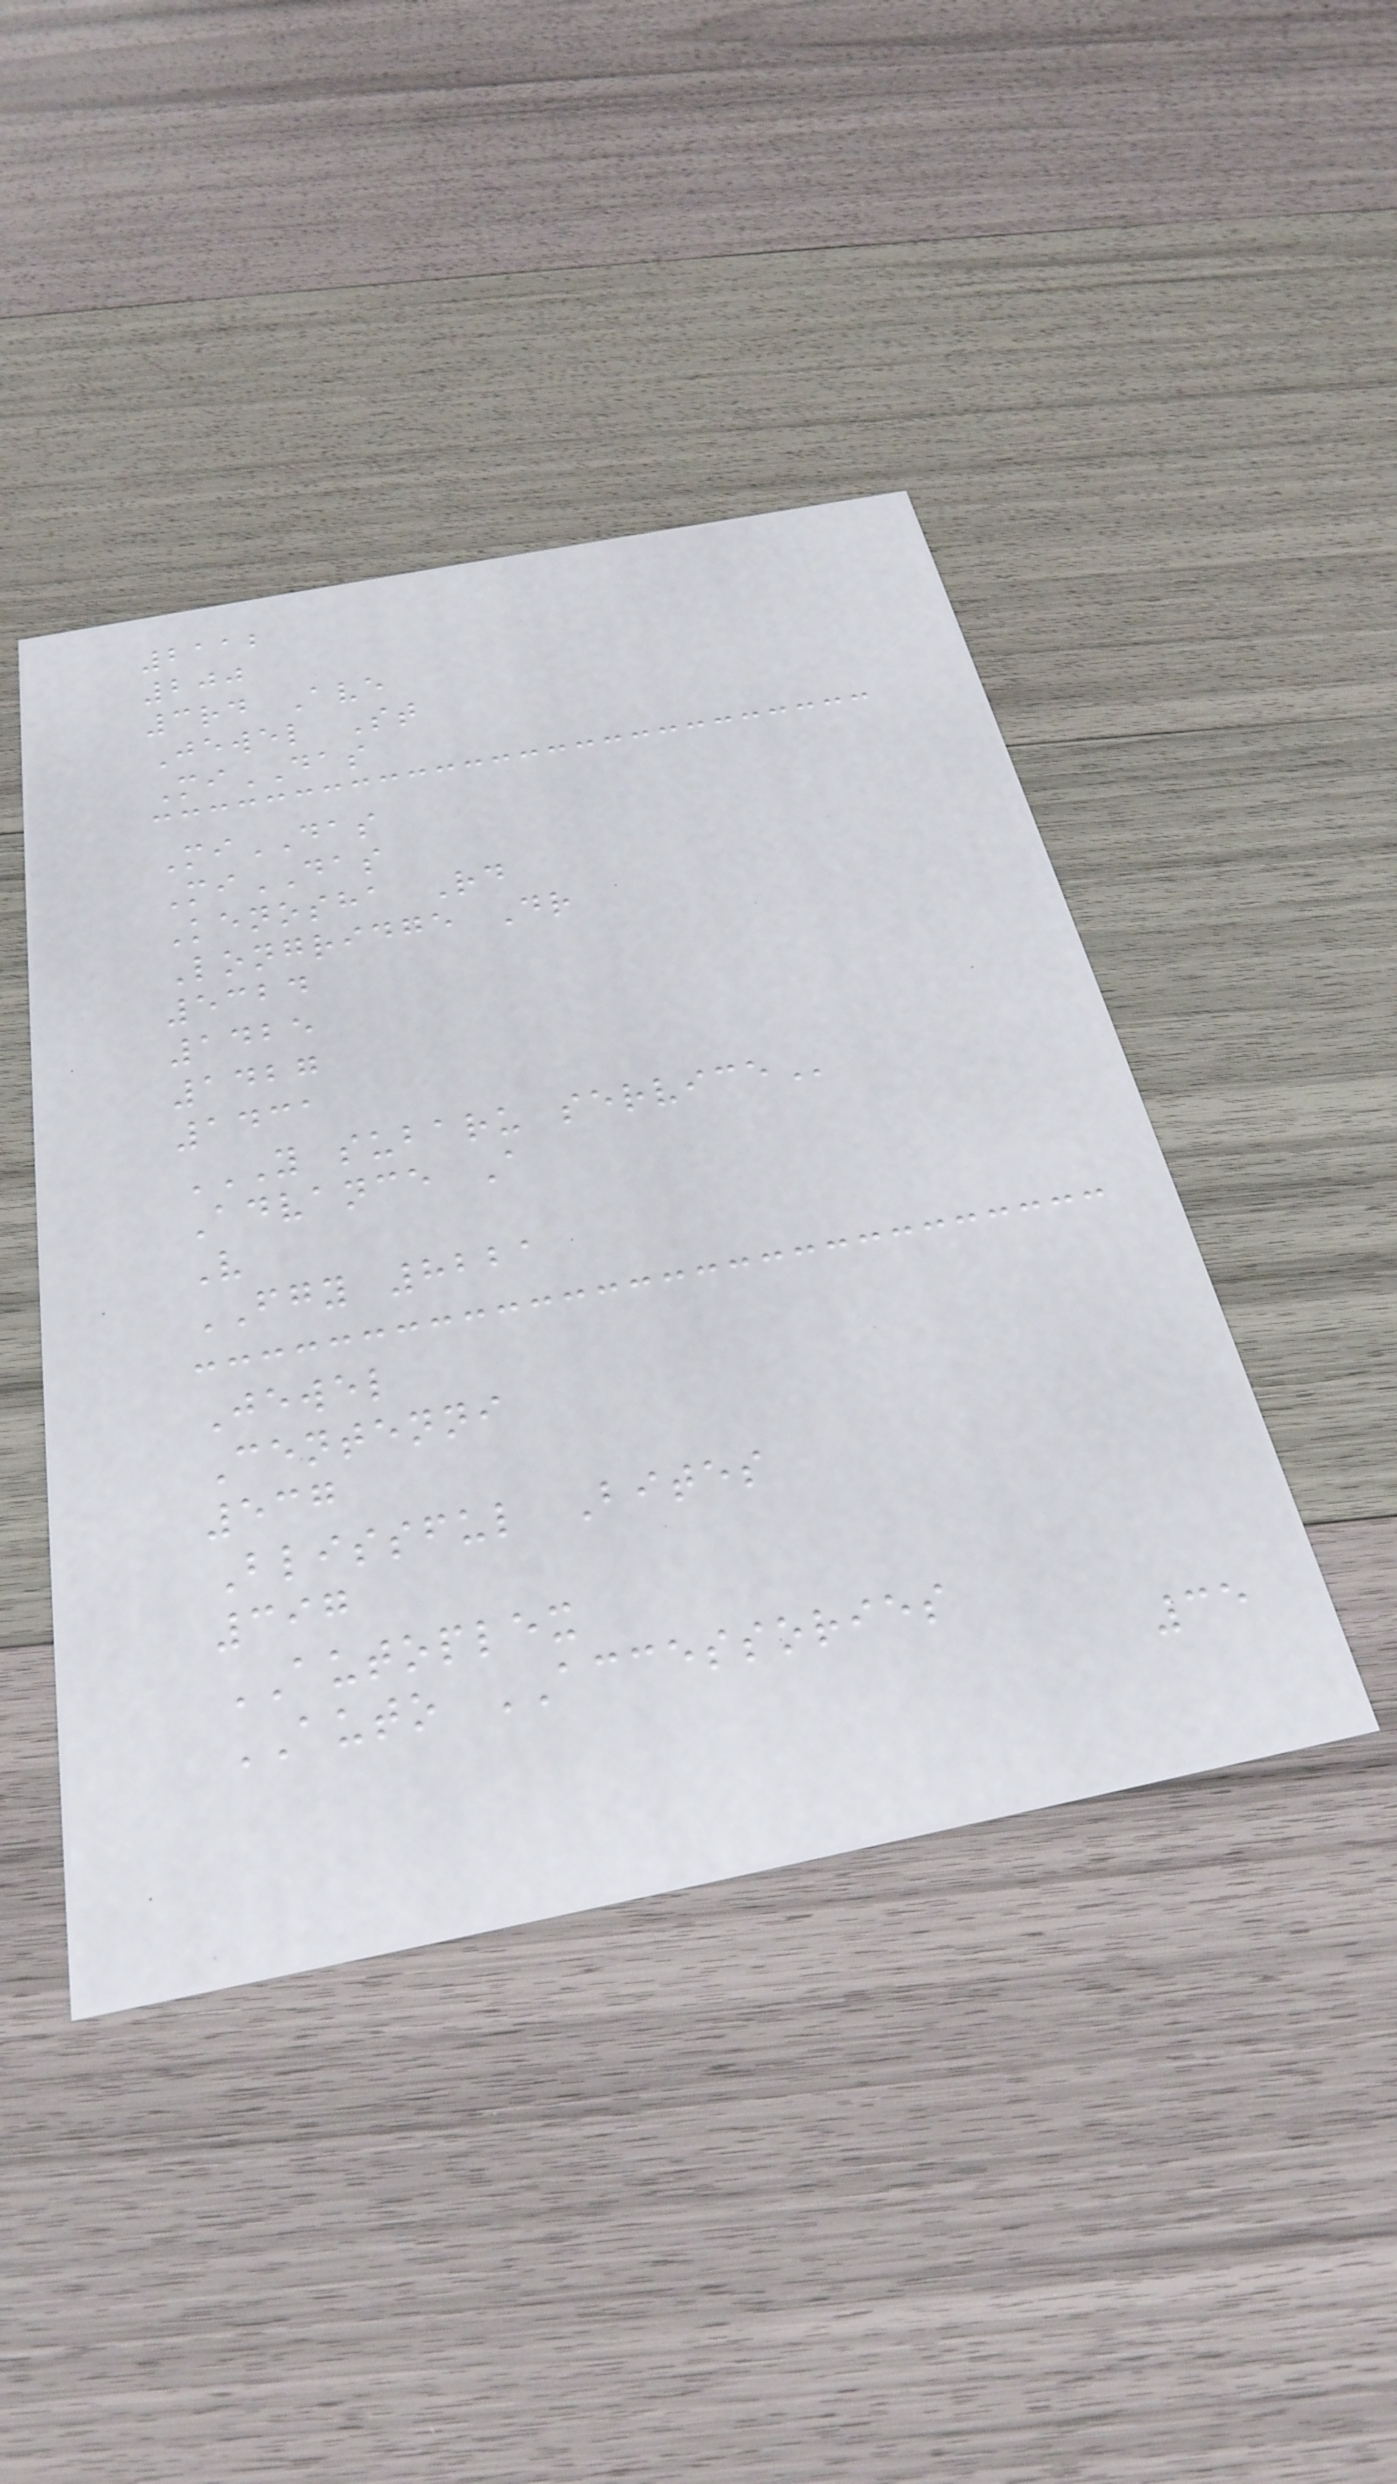2112
200
3rd Ave
Jewel St
MiDAS
MiDAS
MiDAS
Kenosha Rd
Longridge Dr
5324
1425
1427
1431
Y SUBARU SERVICE
Advance A
V
FGY 8221
Jewel
Centenni
537
Blissful Bites
397
AUTOPLEX
AUTO ACCESSORIES
35
